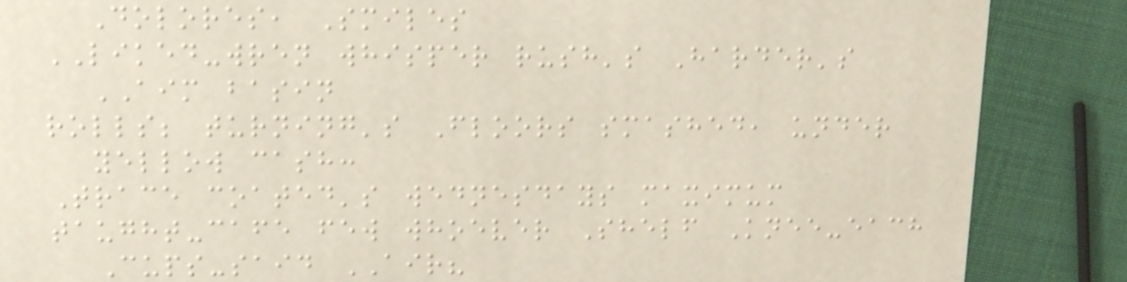Dolores, Smiles
LIKED-wren whisper rush's Harder's
AIM basin
rolls; turning's Floors smashed, under
yellow cash:
Trace coated's wednesdays maximum
taught-cafe few whoever Shelf Knee-each
Cups-said AIR?
